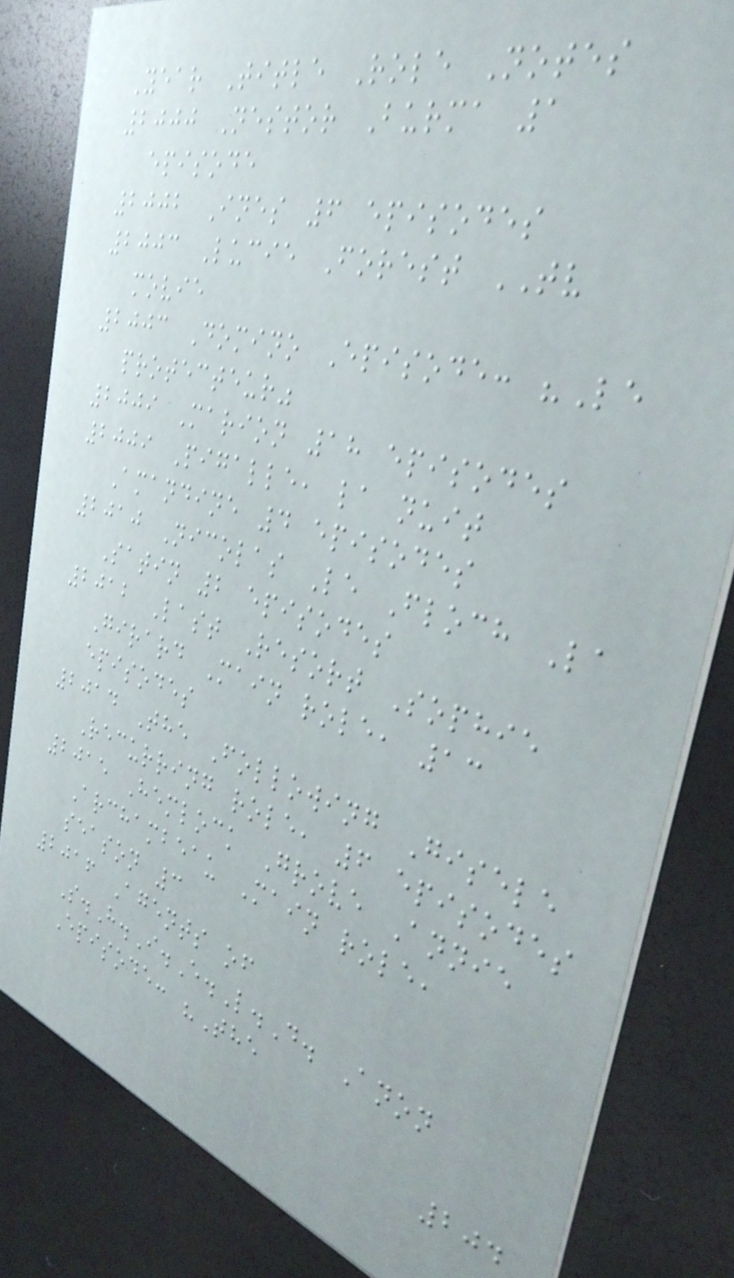Year Title Role Notes
2000 Nestor Burma 1
episode
2002 Ines 6 episodes
2003 Lucie Forest TV
movie
2003 Domino Episode: "Le
protecteur"
2009 Marion 18 episodes
2009 Pigalle, la nuit
Amandine 4 episodes
2010 Nicolas Le Floch La
Satin 2 episodes
2012 Last Resort Sophie
Girard Main role, 13
episodes
2014 The Following Gisele
Recurring role, 6 episodes
2015 Hemlock Grove Annie
Archambeau Main role,
season 3
2016 Agents of
S.H.I.E.L.D. Anon
Episode: "The
204
